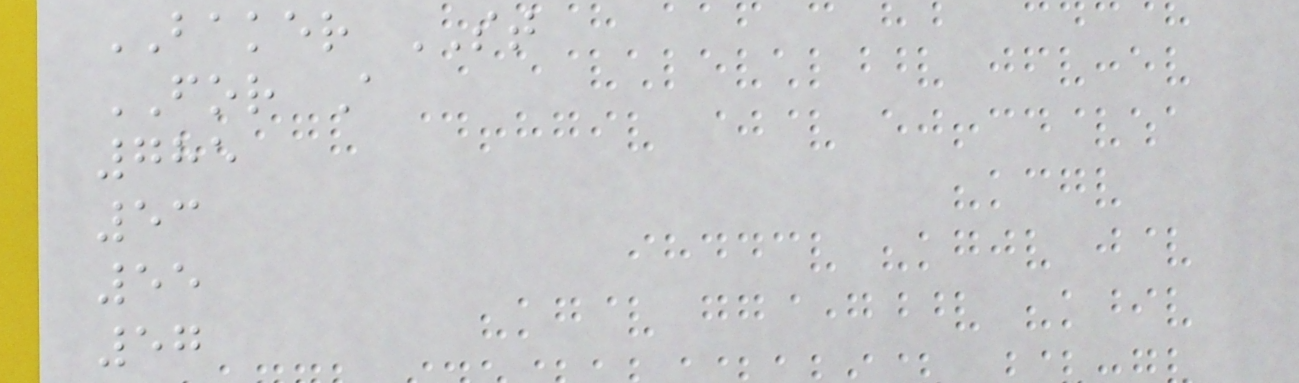BAKER ST
FOR A
785
53
55
57
